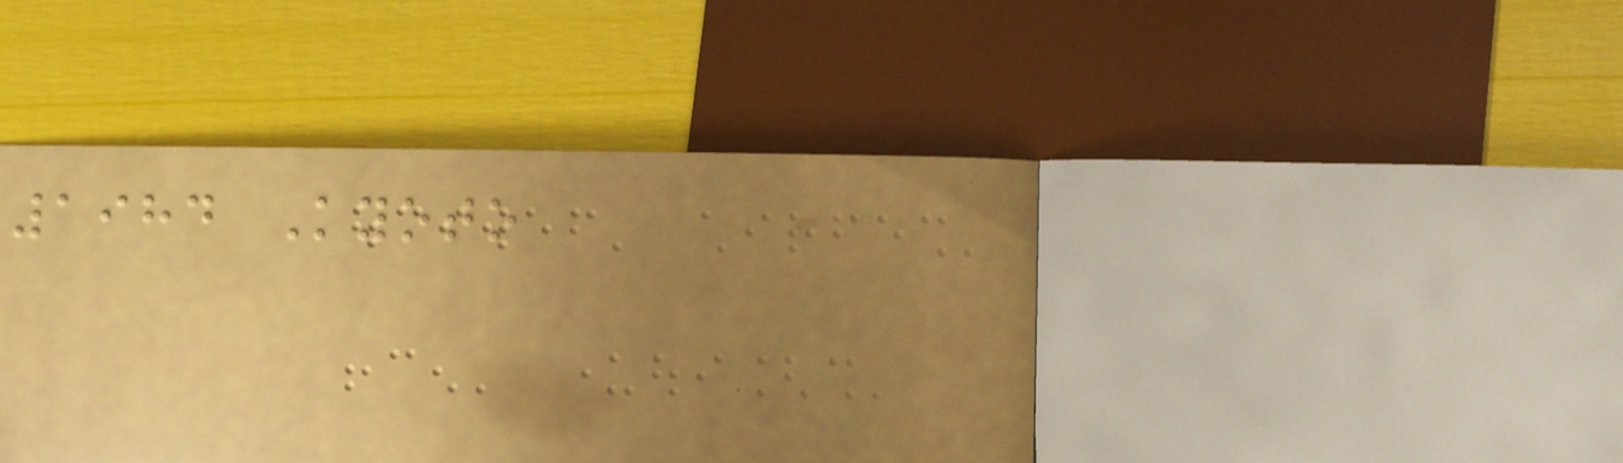1984 Kyoto
